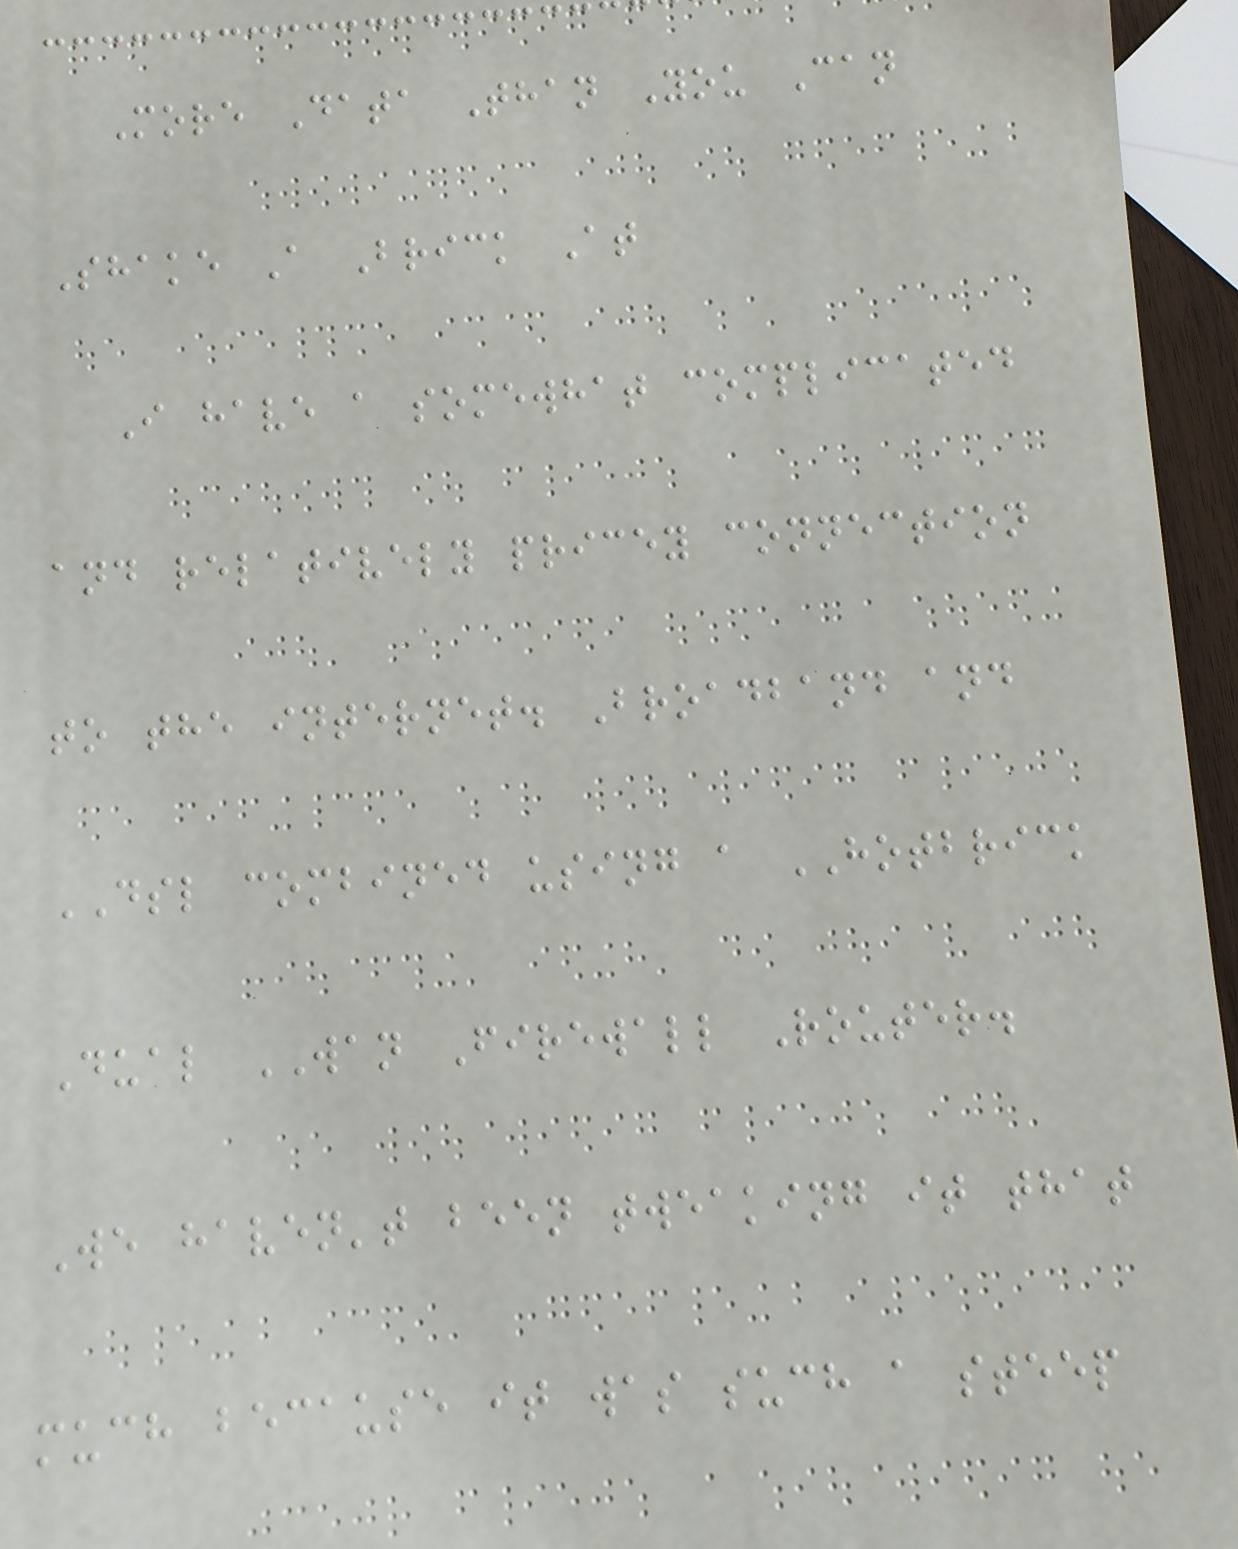More Data Than You Can
Shake A Brick At
I have a somewhat complicated
and relatively pricey connection
to the internet. Broadband and
DSL combined using a HOTBRICK
Dual WAN Firewall Router.
We haven't been tweaking it that
much because it was such a steep
